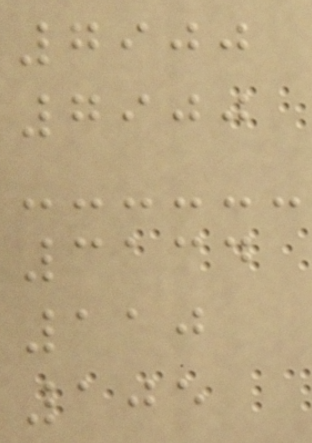7900
7900
3134
110
105
